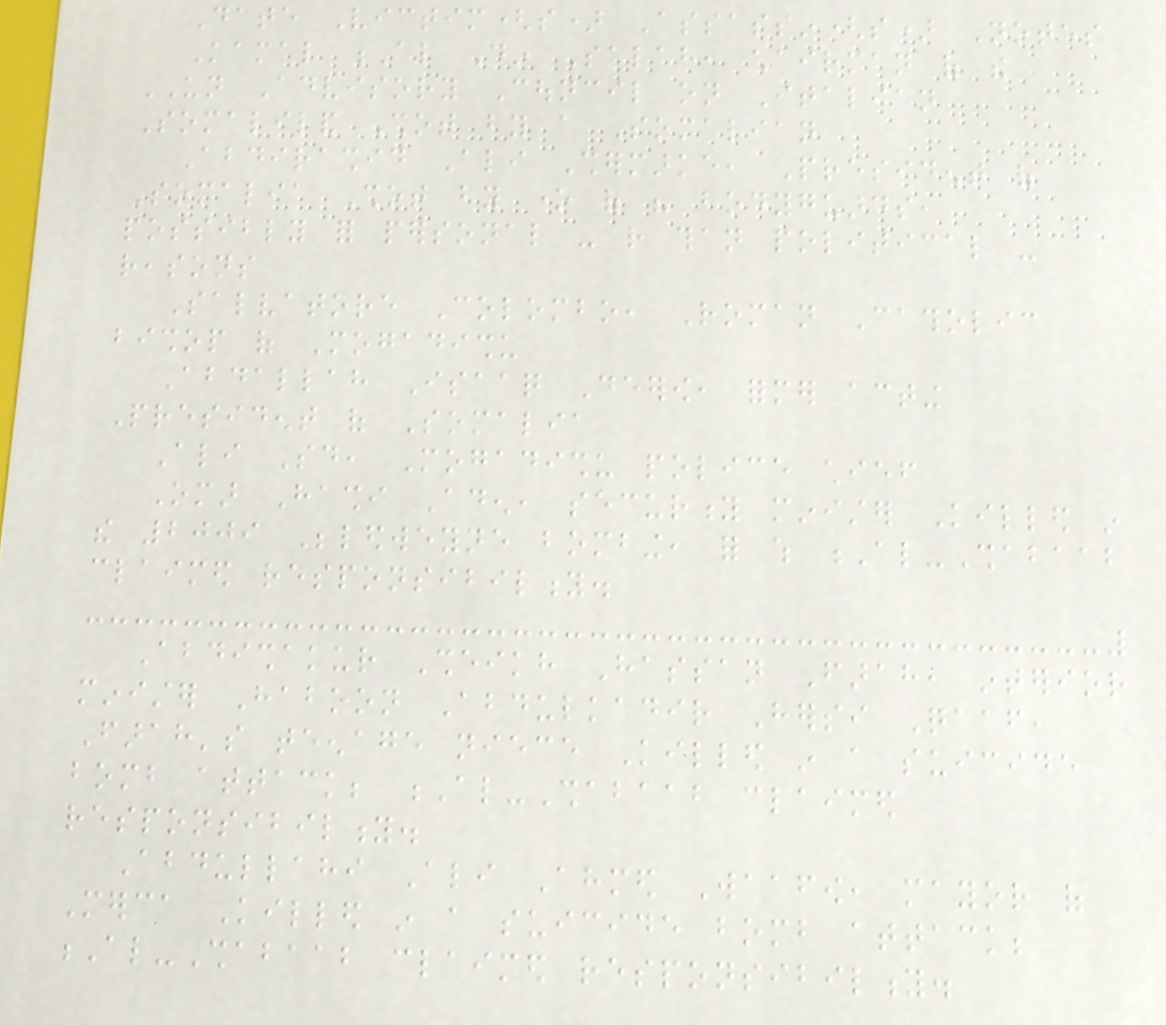Date Victim(s) Assassin(s) Notes
Kamal Al Din Salah, chairman of the
UN Advisory Council on Italian
Somaliland Shot by a Somalian
Abdirashid Ali Shermarke, President of
Somalia Shot by one of his bodyguards,
possibly for personal - rather than political -
reasons
Salvatore Colombo, Roman Catholic
bishop of Mogadishu
Abdallah Isaaq Deerow, former acting
President of Somalia
Ali Said, Mogadishu police chief
Omar Hashi Aden, security minister Killed in
the 2009 Beledweyne bombing, for which Al-Shabaab
claimed responsibility.
Abdishakur Sheikh Hassan Farah, interior
minister Haboon Abdulkadir Hersi Qaaf,
Farah's teenage niece Killed in a suicide
bomb attack; Al-Shabaab claimed
responsibility.
Abdullahi Ali Ahmed Waafow, mayor of
Merca Killed in a suicide bomb attack;
Al-Shabaab claimed responsibility.
